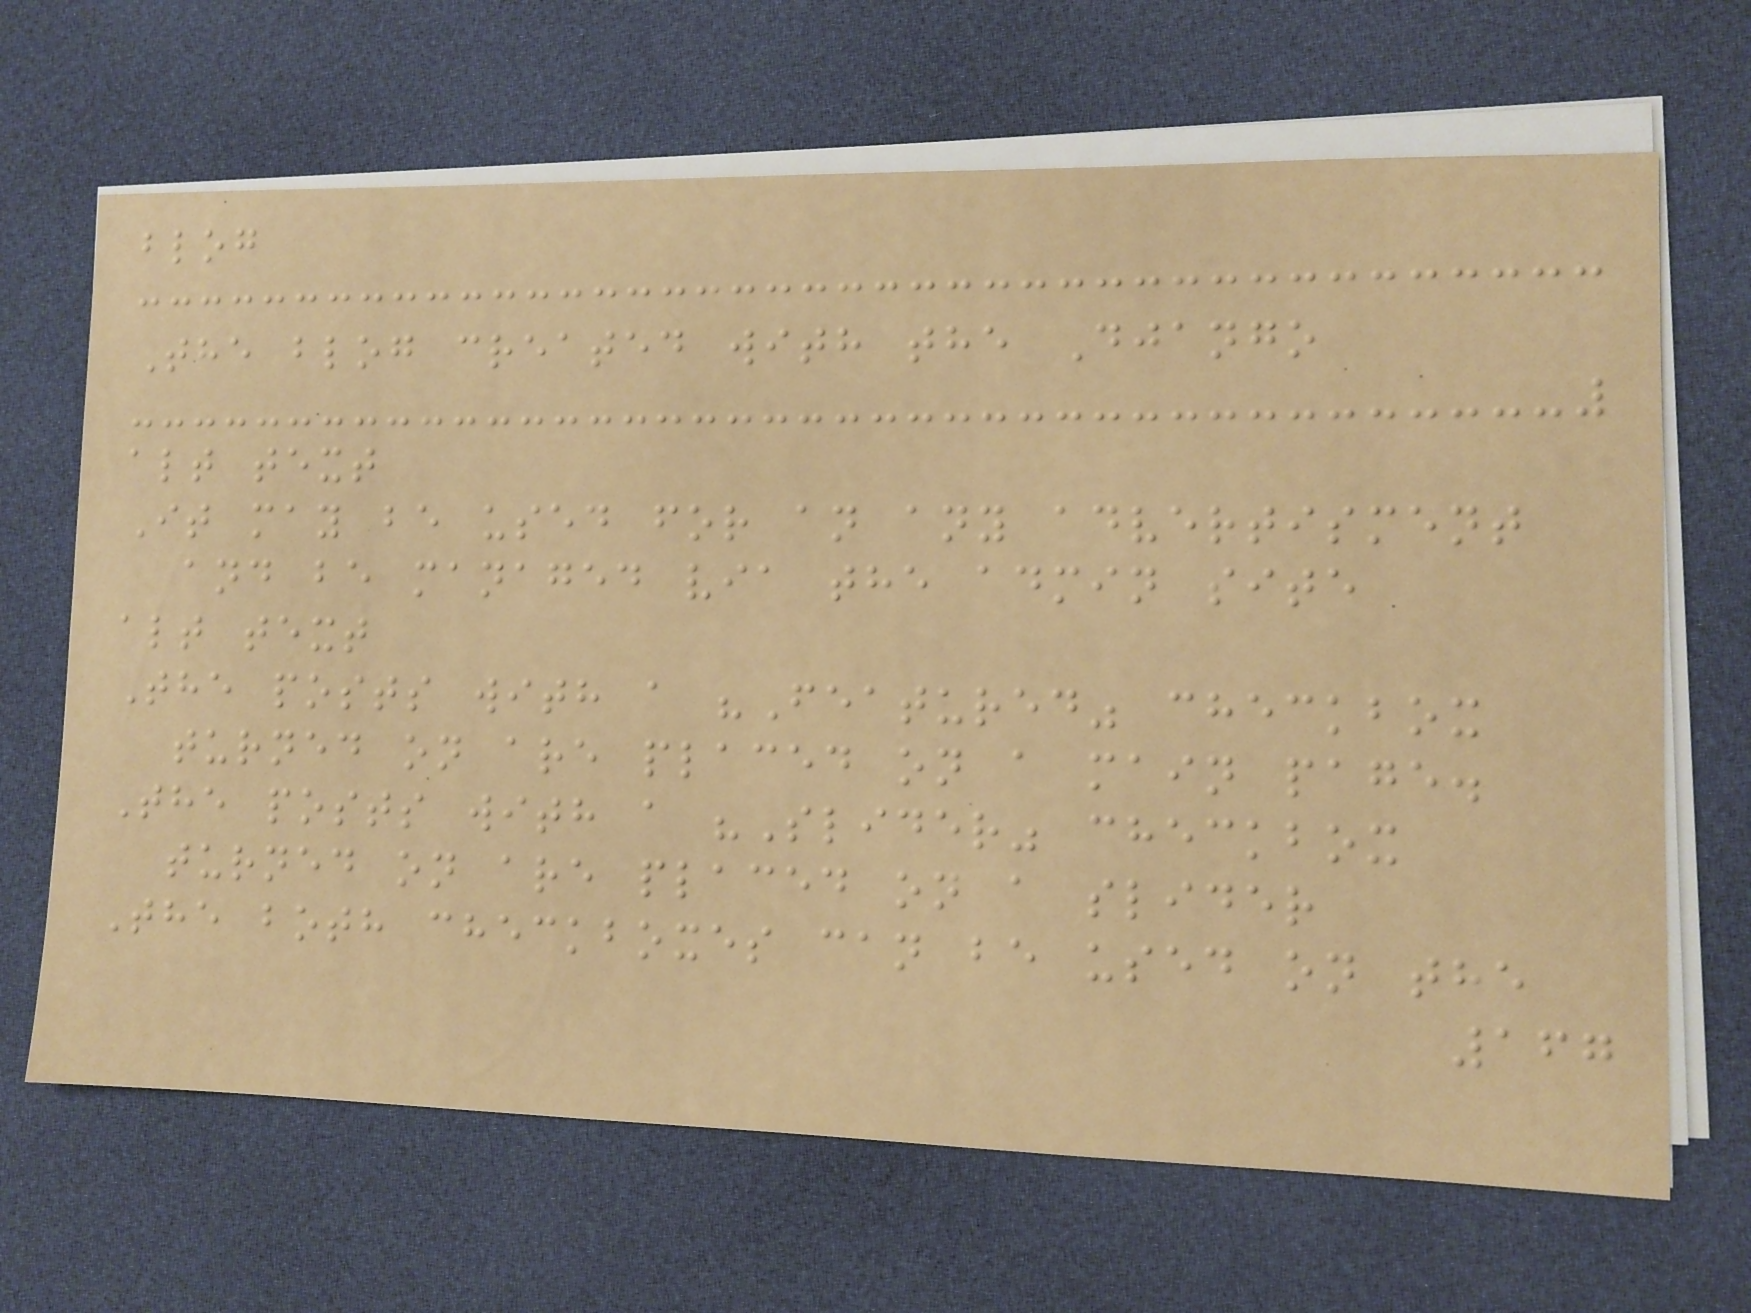blog
The blog created with the Django
alt text
It may be used for an any advertisment
and be managed via the admin site
alt text
The posts with a "Featured" checkbox
turned on are placed on a main page.
The posts with a "Slider" checkbox
turned on are placed on a slider
The both checkboxes can be used on the
167
